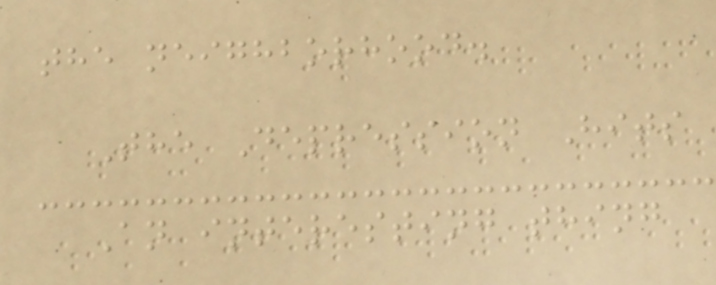the neighborhood.
The Depression Hits
An interesting thing
